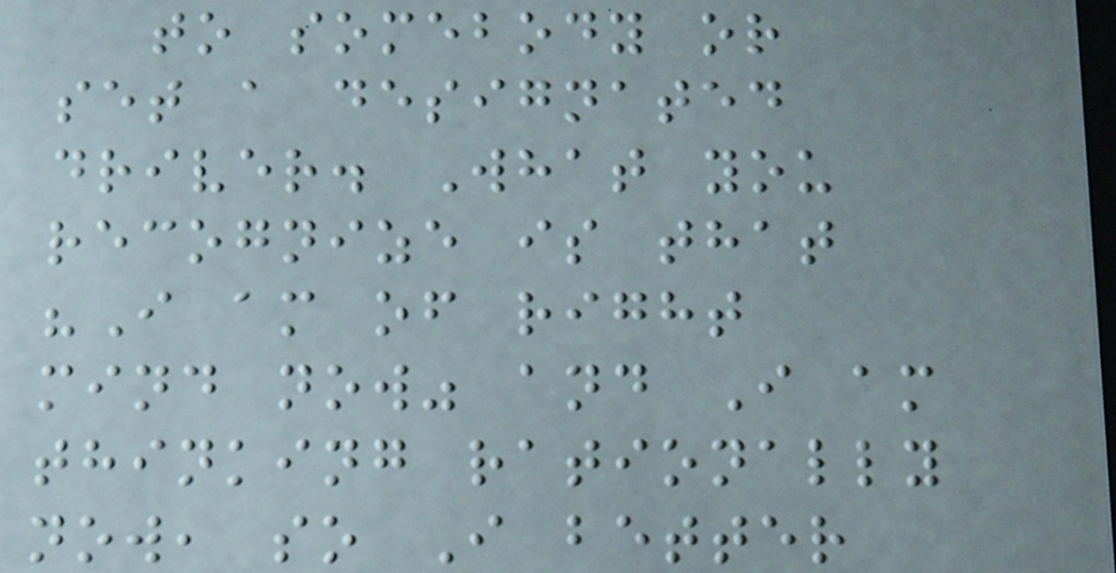to somebody or
set a designated
driver. What you
recognize is that
"I am of right
mind now" and I am
thinking rationally
now, so I better
